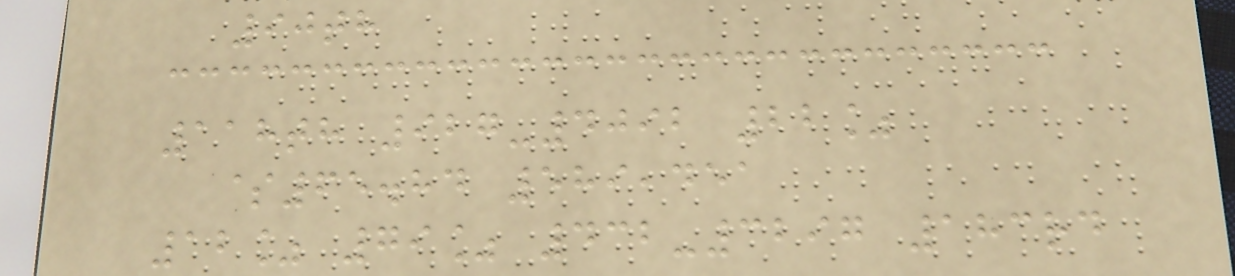90th
118th 927-4092 22%
$65.84 589,451
12% 79% 432-3297 183rd
